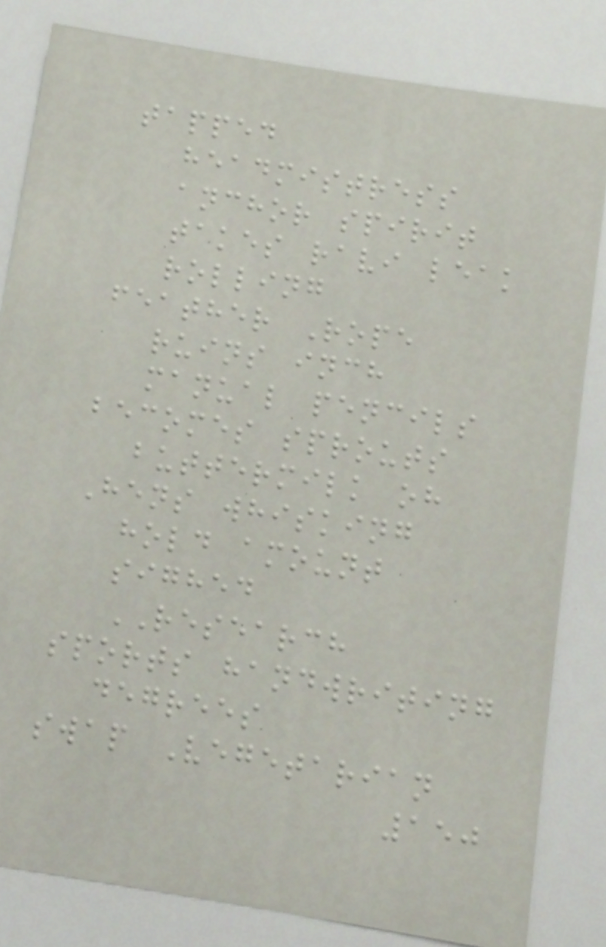tapped
headmistress
anchor spirit
takes ravi leak
rolling
feather Rope
ruins inch
manual pencils
becomes sprouts
buttermilk oh
Hens whisking
hold amount
sighed
RESEARCH
sports handwriting
degrees
swap Vegetarian
150
